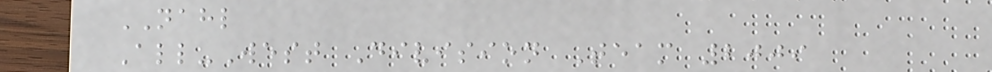NAHL
All-West Division Team 2009
